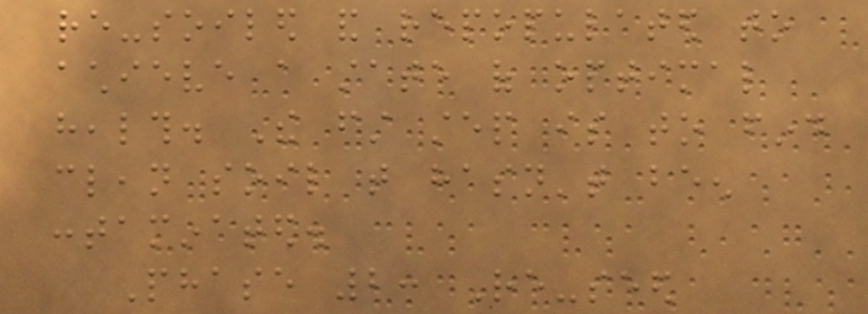re-soiled and repopulated to
achieve a state of optimal
health. The first step is to find
clean soil that hasn't been
contaminated.
Phase 2: Re-seed
